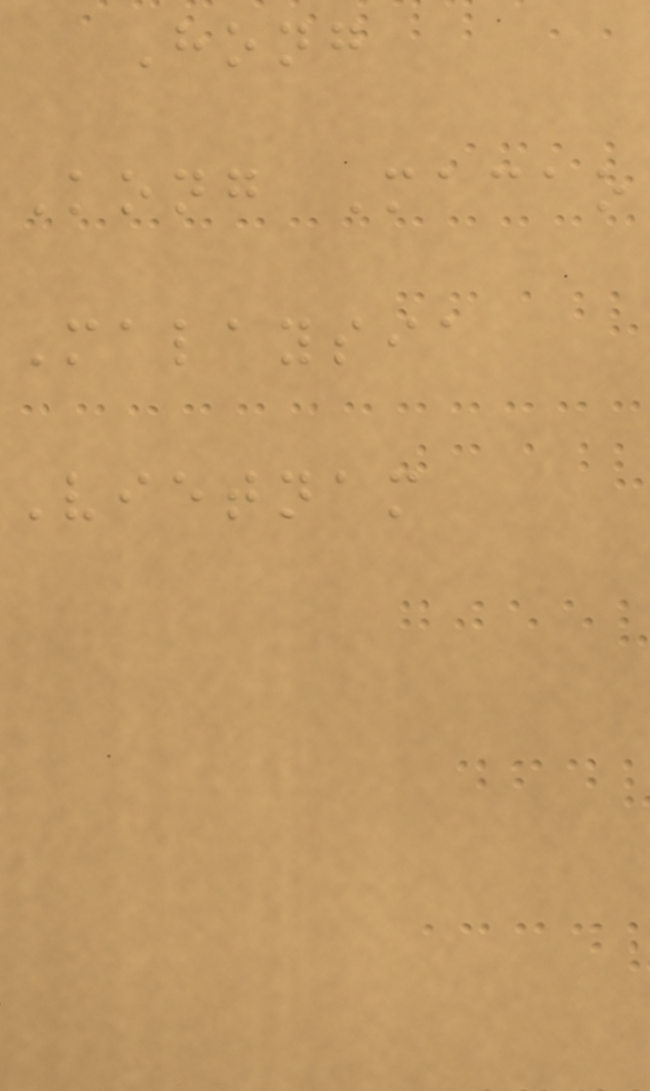Hong
Kong Macao
Malaysia
Vietnam
